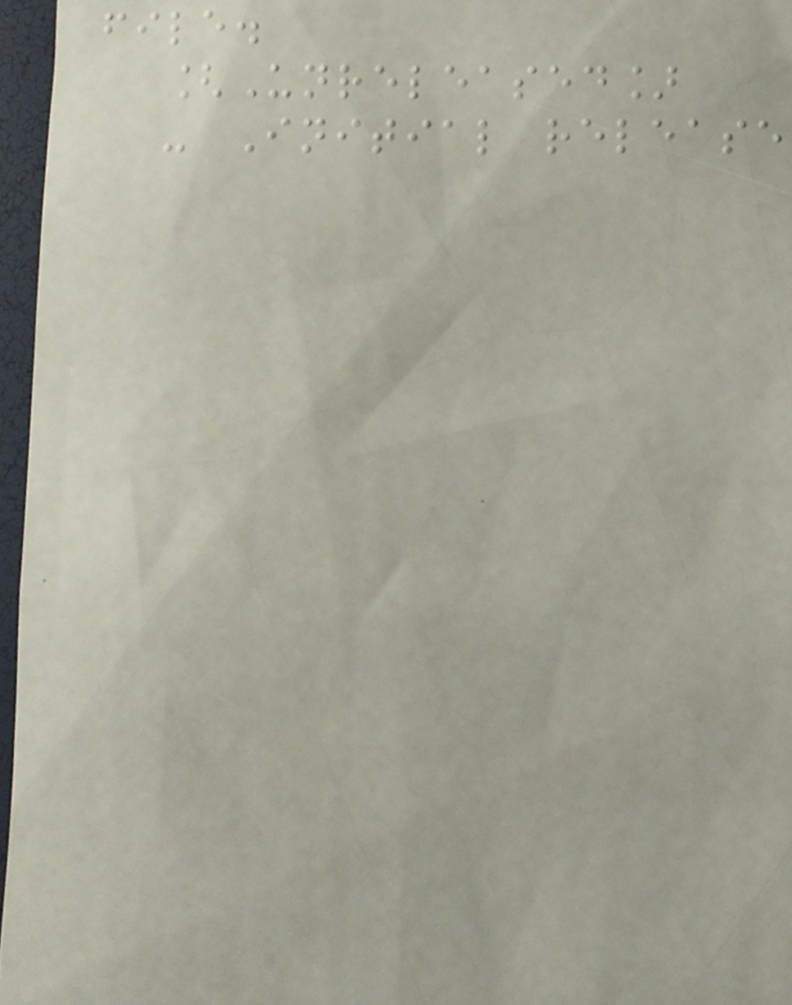file.
[Unreleased]
- Initial release
